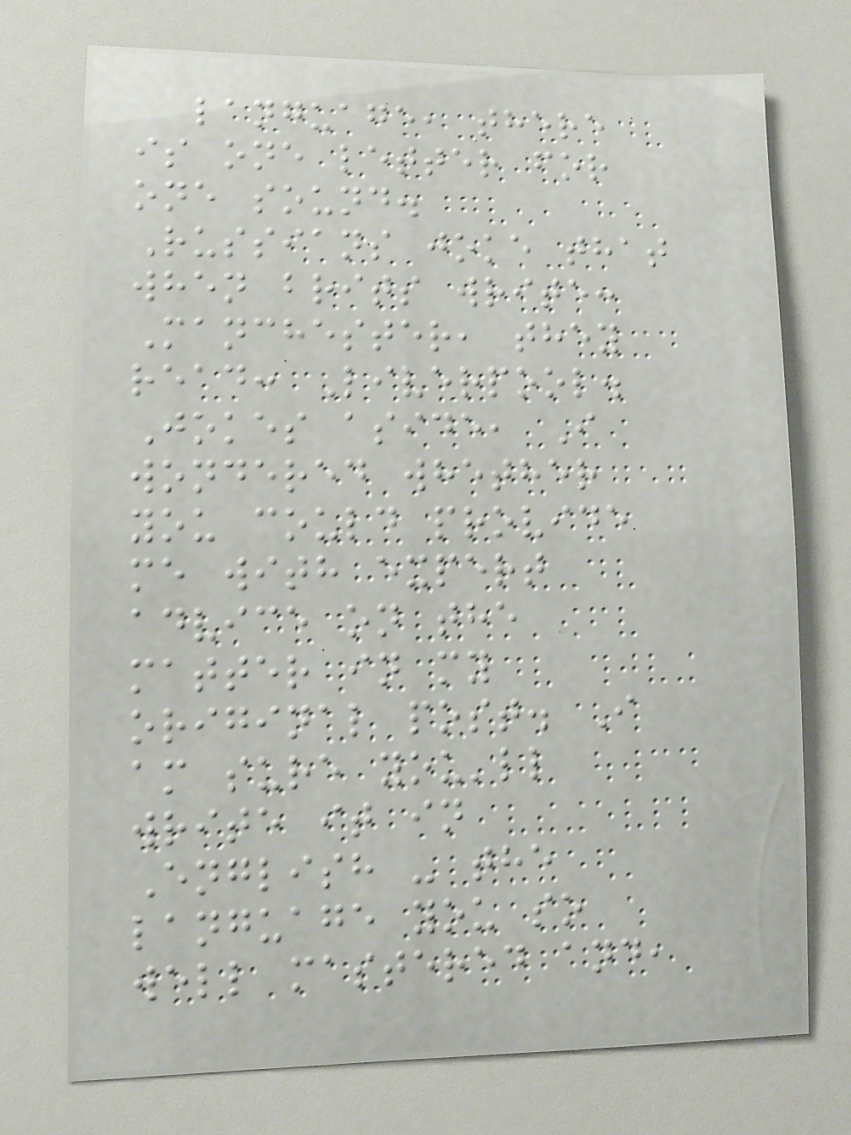language, there
is one letter for
one sound.
Russians joke that
when brits write:
Manchester, they
read: Liverpool.
Jokes aside, I
wondered whether
you could provide
me with expert
advice on the
matter in my
original post. I
am sure you'll
write it in
English - the
language you so
well mastered and,
